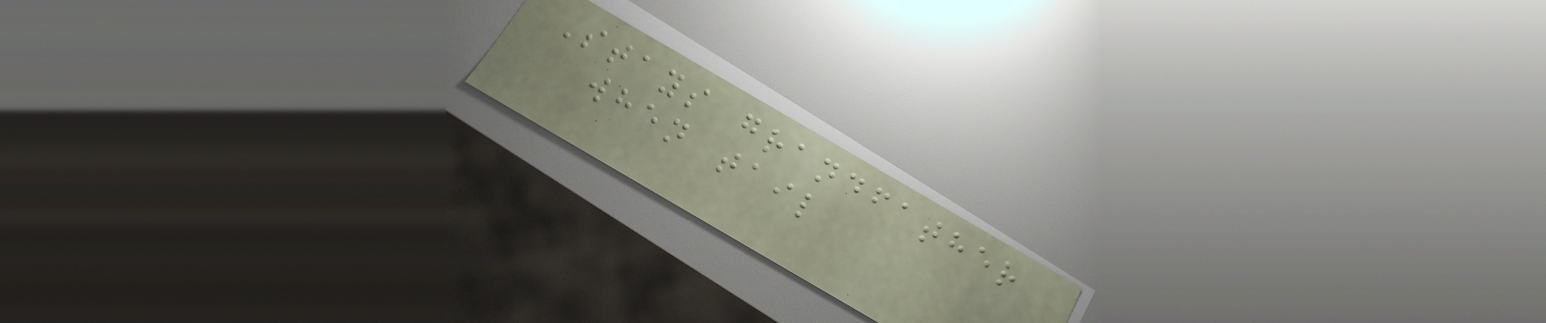Stays grandfather
when tail
